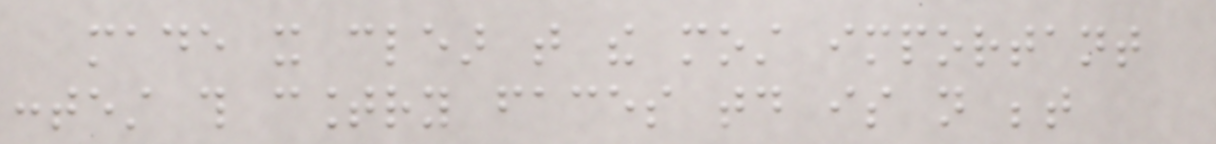made it clear that the most important
contest this country faces today is not between
